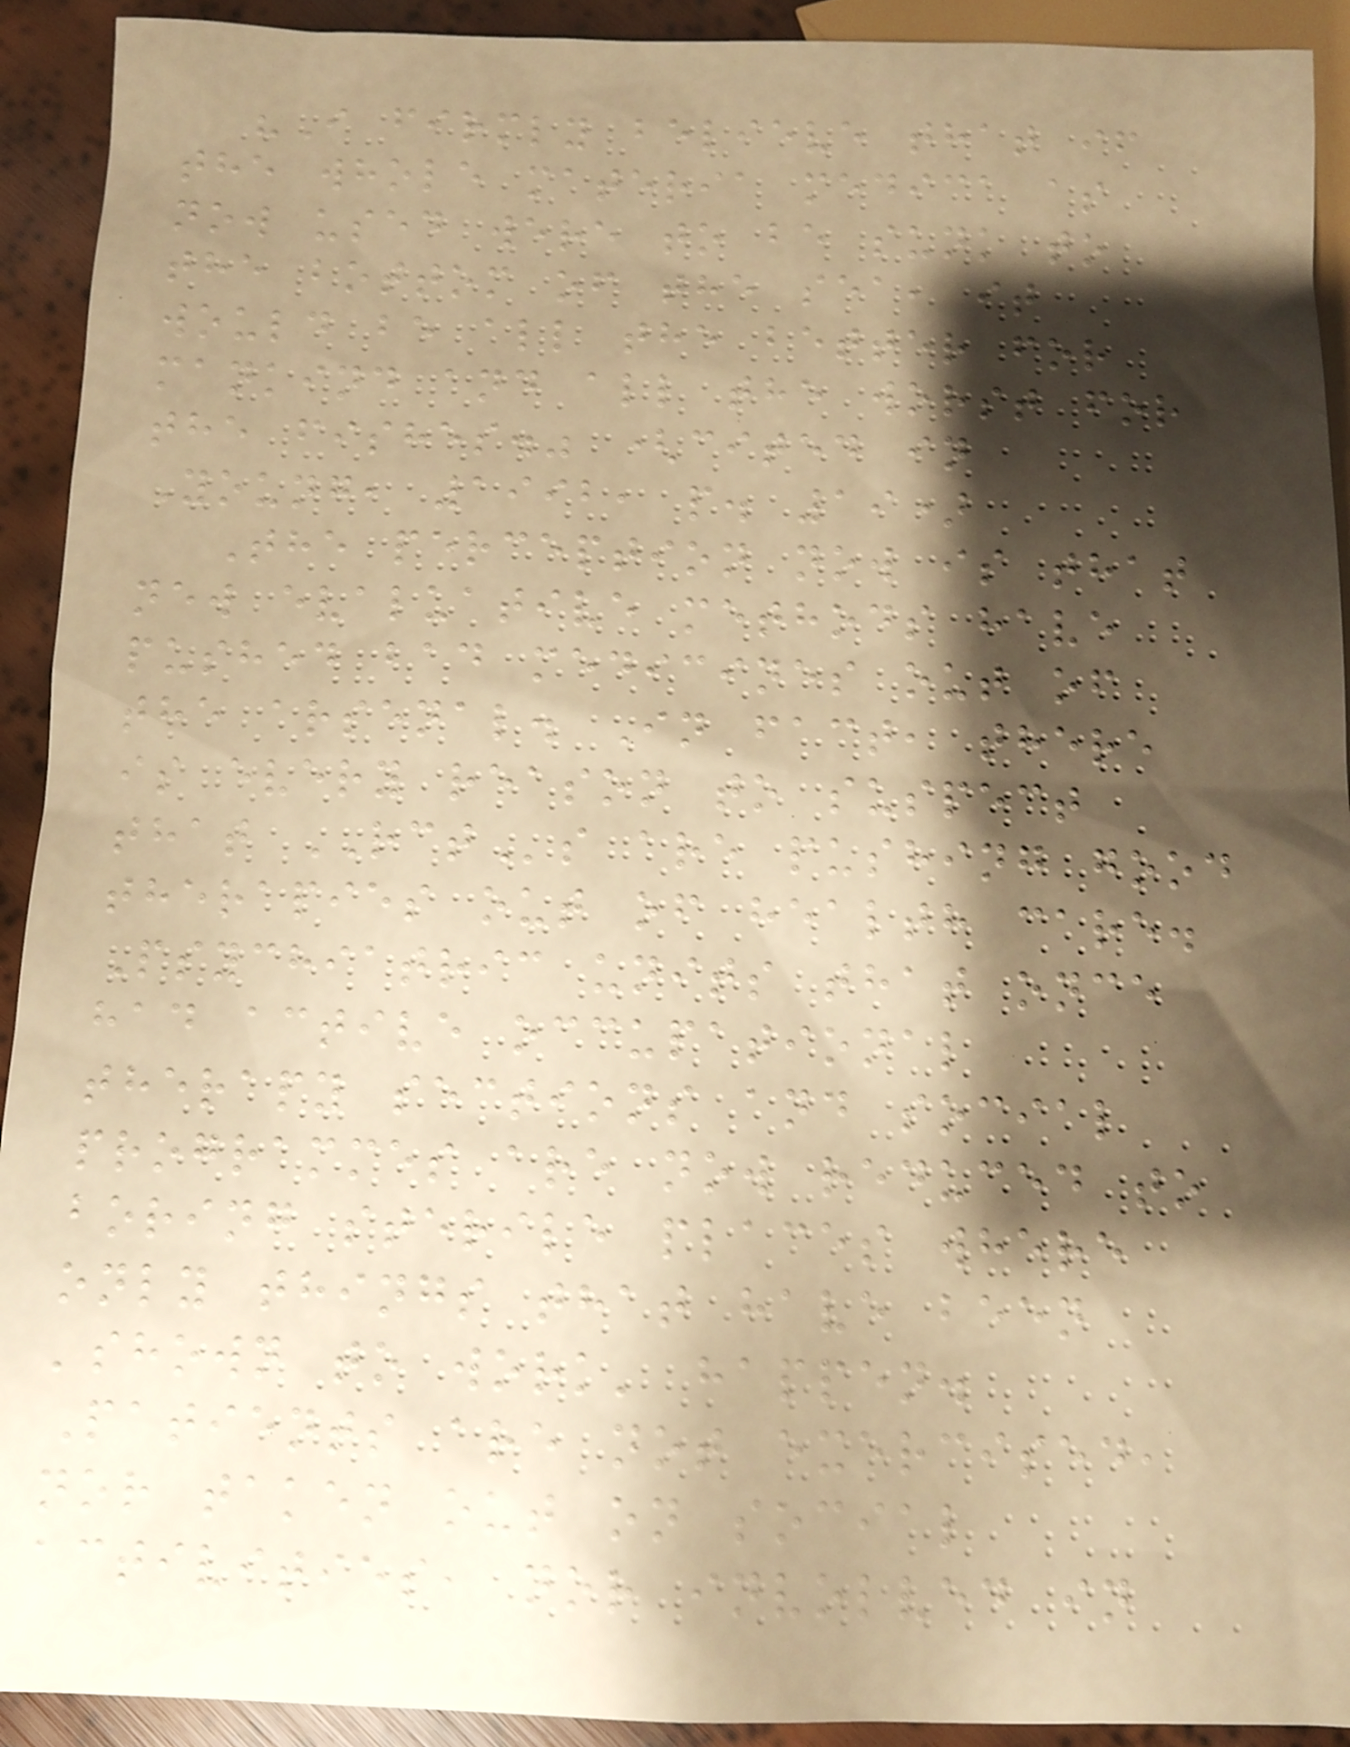"I firmly believe that if
the whole materia medica as
now used were to be sunk to
the bottom of the sea, it
would be all the better for
mankind and all the worst for
the fishes." (cited in
Young, 1992, p. 19)
The perception now is that
new evaluative methods have
pushed bad medicines out of
the arsenal. In fact, there
is every reason to suspect
that RCTs are pushing good
therapies out of health care.
Psychiatric units that once
had active occupational
therapy sections and social
programmes are now reduced to
boring sterile places where
only things that have been
'shown to work' happen.
Patients are not exercised,
nor taken out on social
activities, nor involved in
